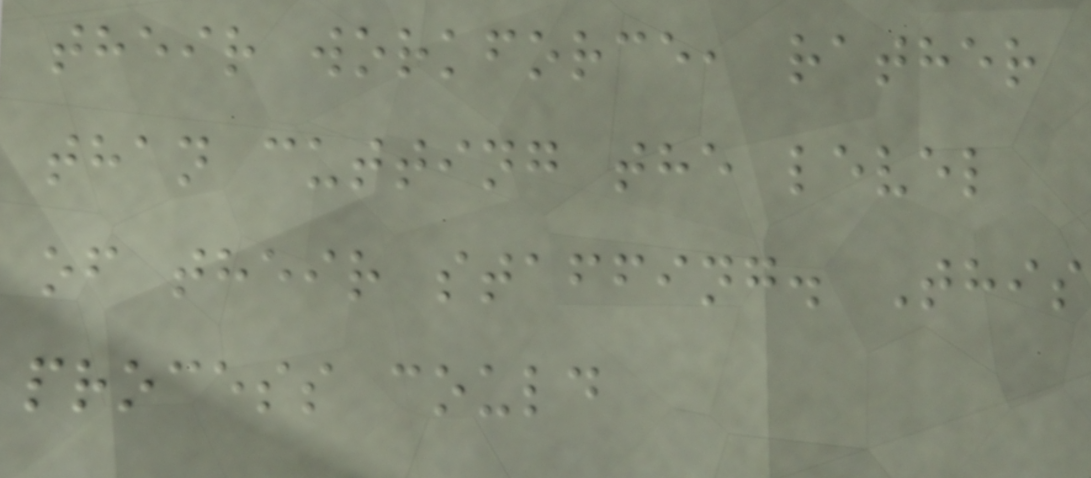their workforce, rather
than cutting the level
of their staffing. This
process could
